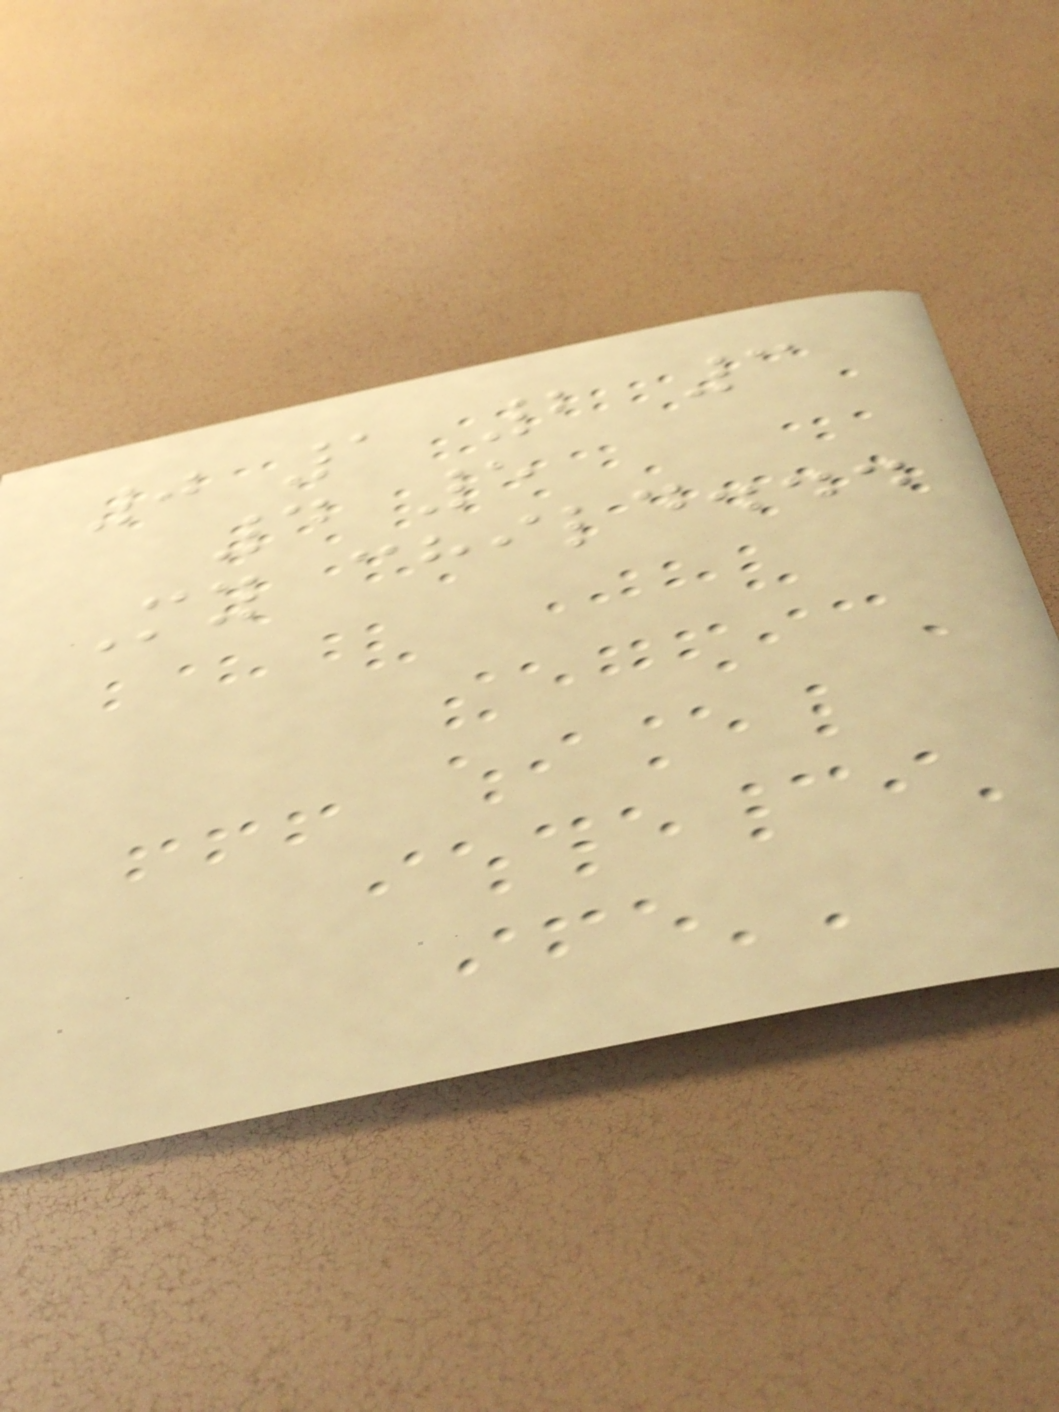0 1 2 3
4 5
My child...
